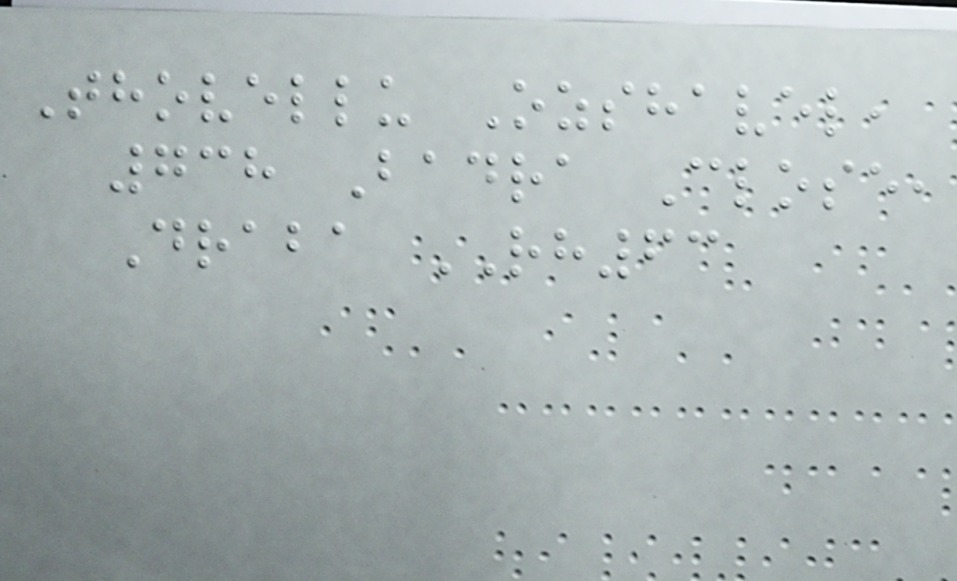Thovellu Ozshavel,
738 Badra Close,
Draba RH63
